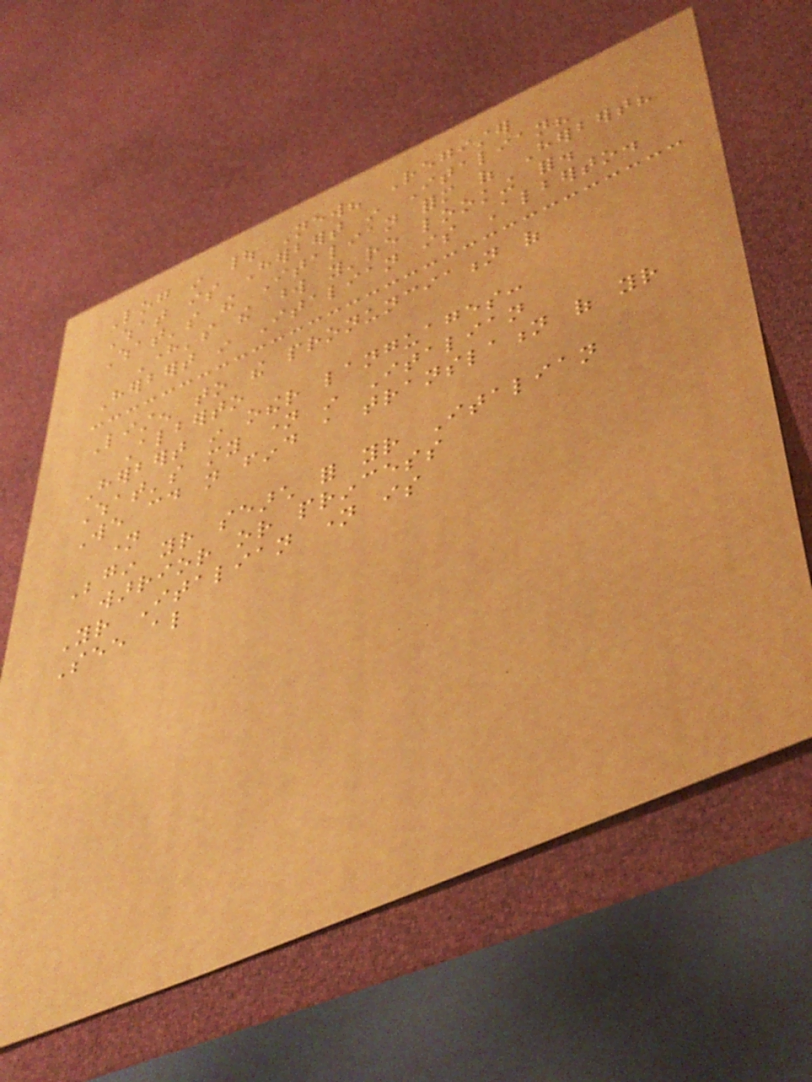Log in | New? Register
What is Herbert in Italian?
What's the Italian form of Herbert?
Here's the word you're looking for.
Herbert in Italian is Alberto.
Listen to the pronunciation of
Alberto
Herbert in other languages:
What's my name in Italian
We could not find a translation of your
name
Begin your search for your Italian
warrior or princess
Your Italian name is
See also
